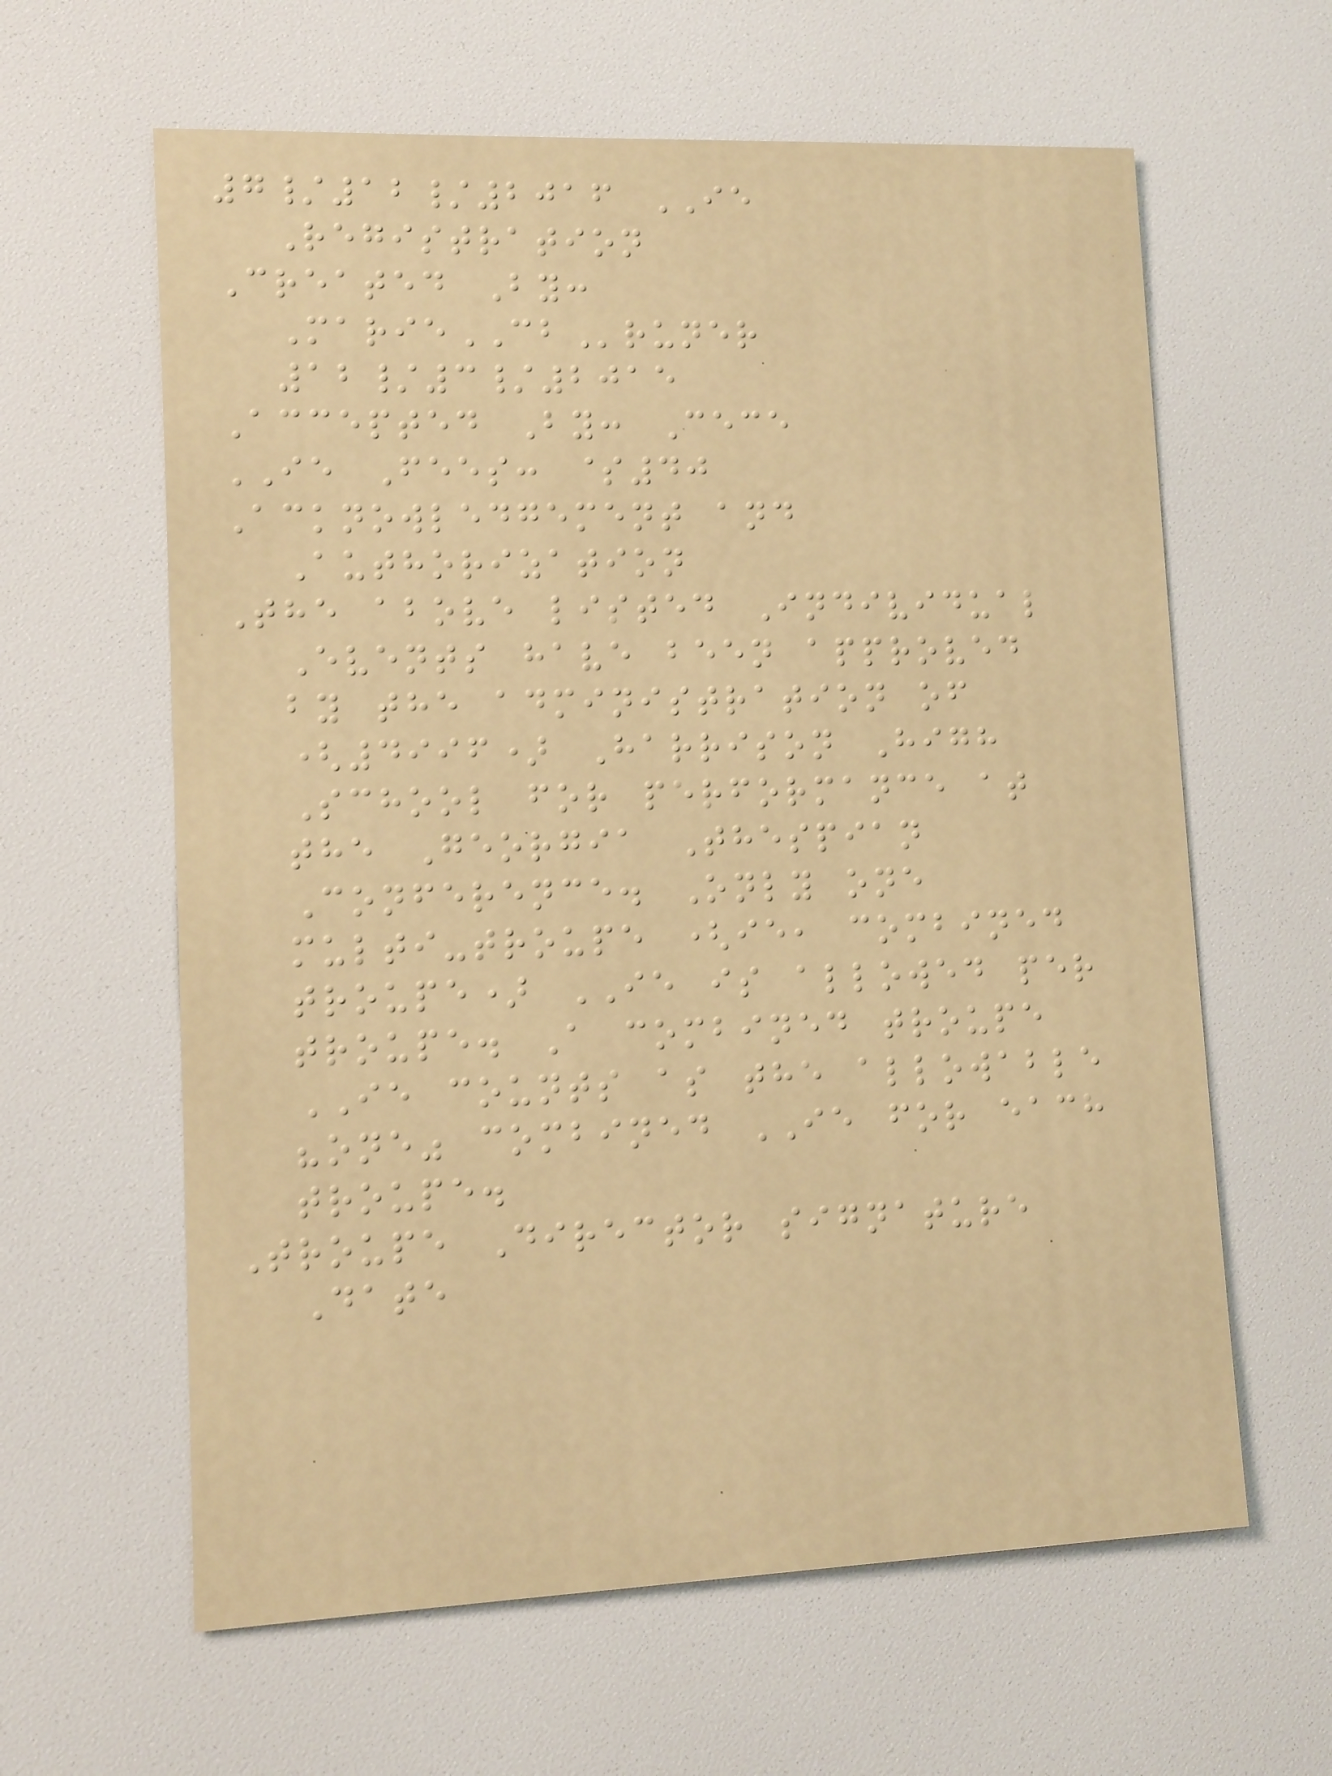7/12/2016 IE
Registration
Created By:
MarieCBruner
12/3/2015
Accepted By: Cece
IE Fees: $40
Acknowledgement and
Authorization
The above listed Individual
Events have been approved
by the administration of
(4996) Harrison High
School for performance at
the Georgia Thespian
Conference. Only one
multi-troupe (ie, combined
troupe) IE is allowed per
troupe. A combined troupe
IE counts as the allowable
"one" combined IE for each
troupe.
Troupe Director signature
Date
